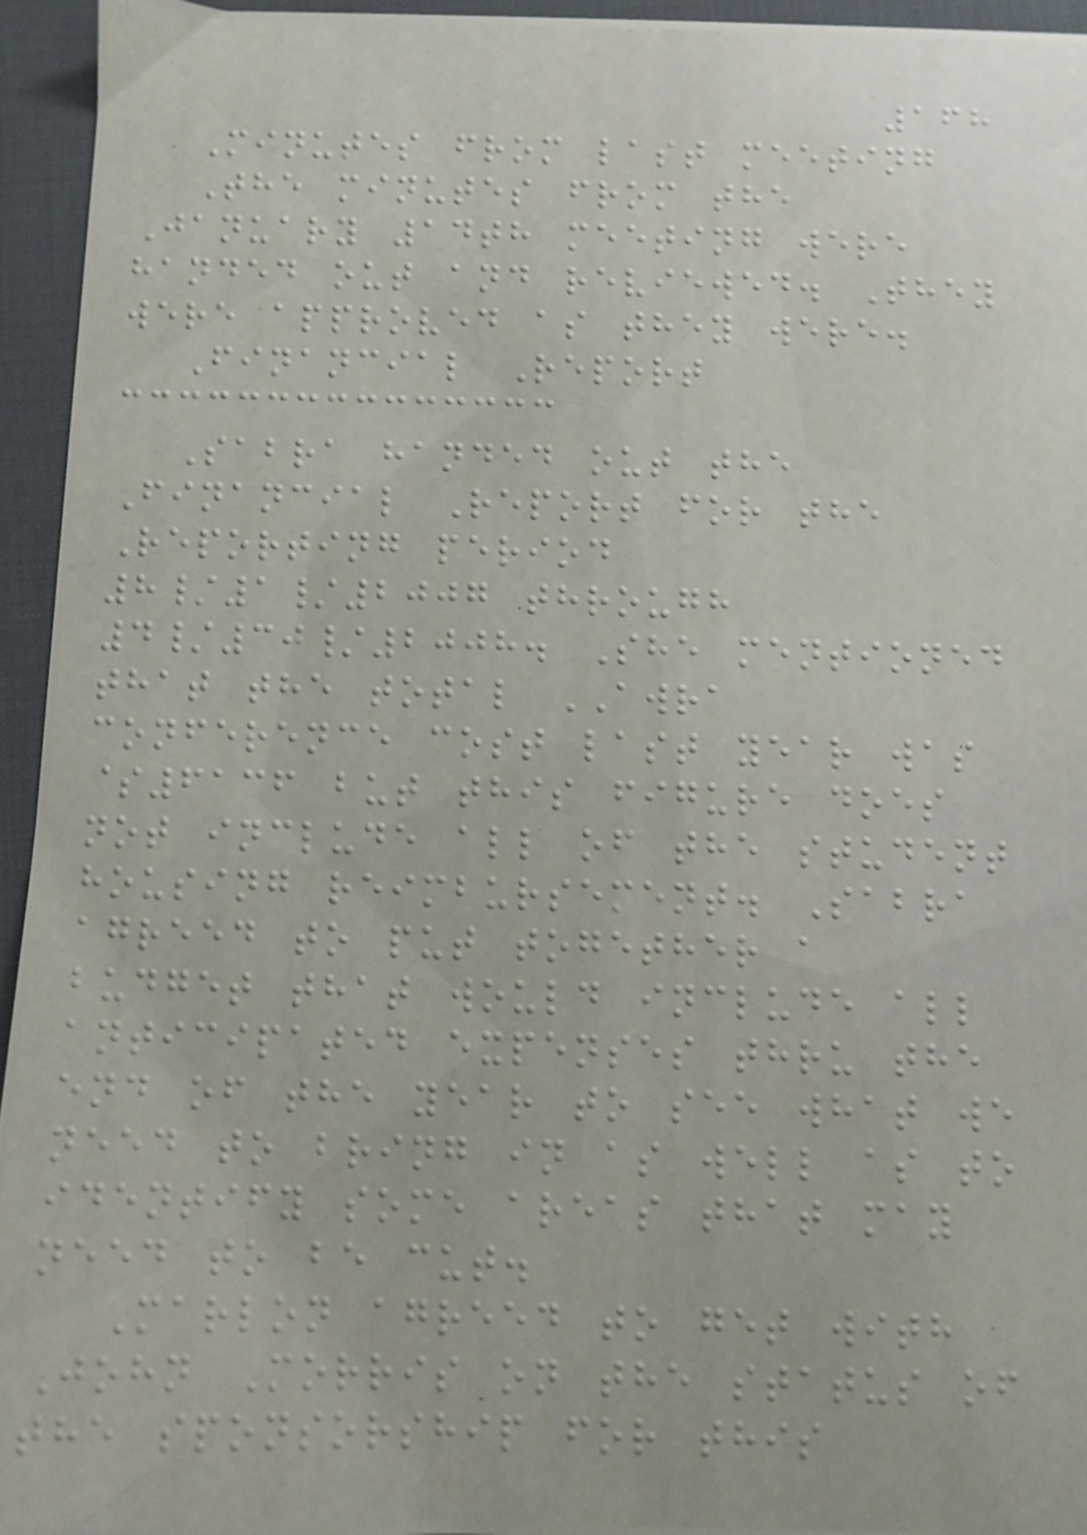168
Minutes from last meeting
The minutes from the
January 14th meeting were
handed out and reviewed. They
were approved as they were.
Financial Report
Sabra handed out the
Financial Report for the
Reporting period
8/1/2007 through
4/30/2008. She mentioned
that the total AWRA
conference cost last year was
$6136 but this figure does
not include all of the student
housing reimbursement. Sabra
agreed to put together a
budget that would include all
anticipated expenses thru the
end of the year to see what we
need to bring in as well as to
identify some areas that may
need to be cut.
Marlon agreed to get with
John Morris on the status of
the sponsorship for this
